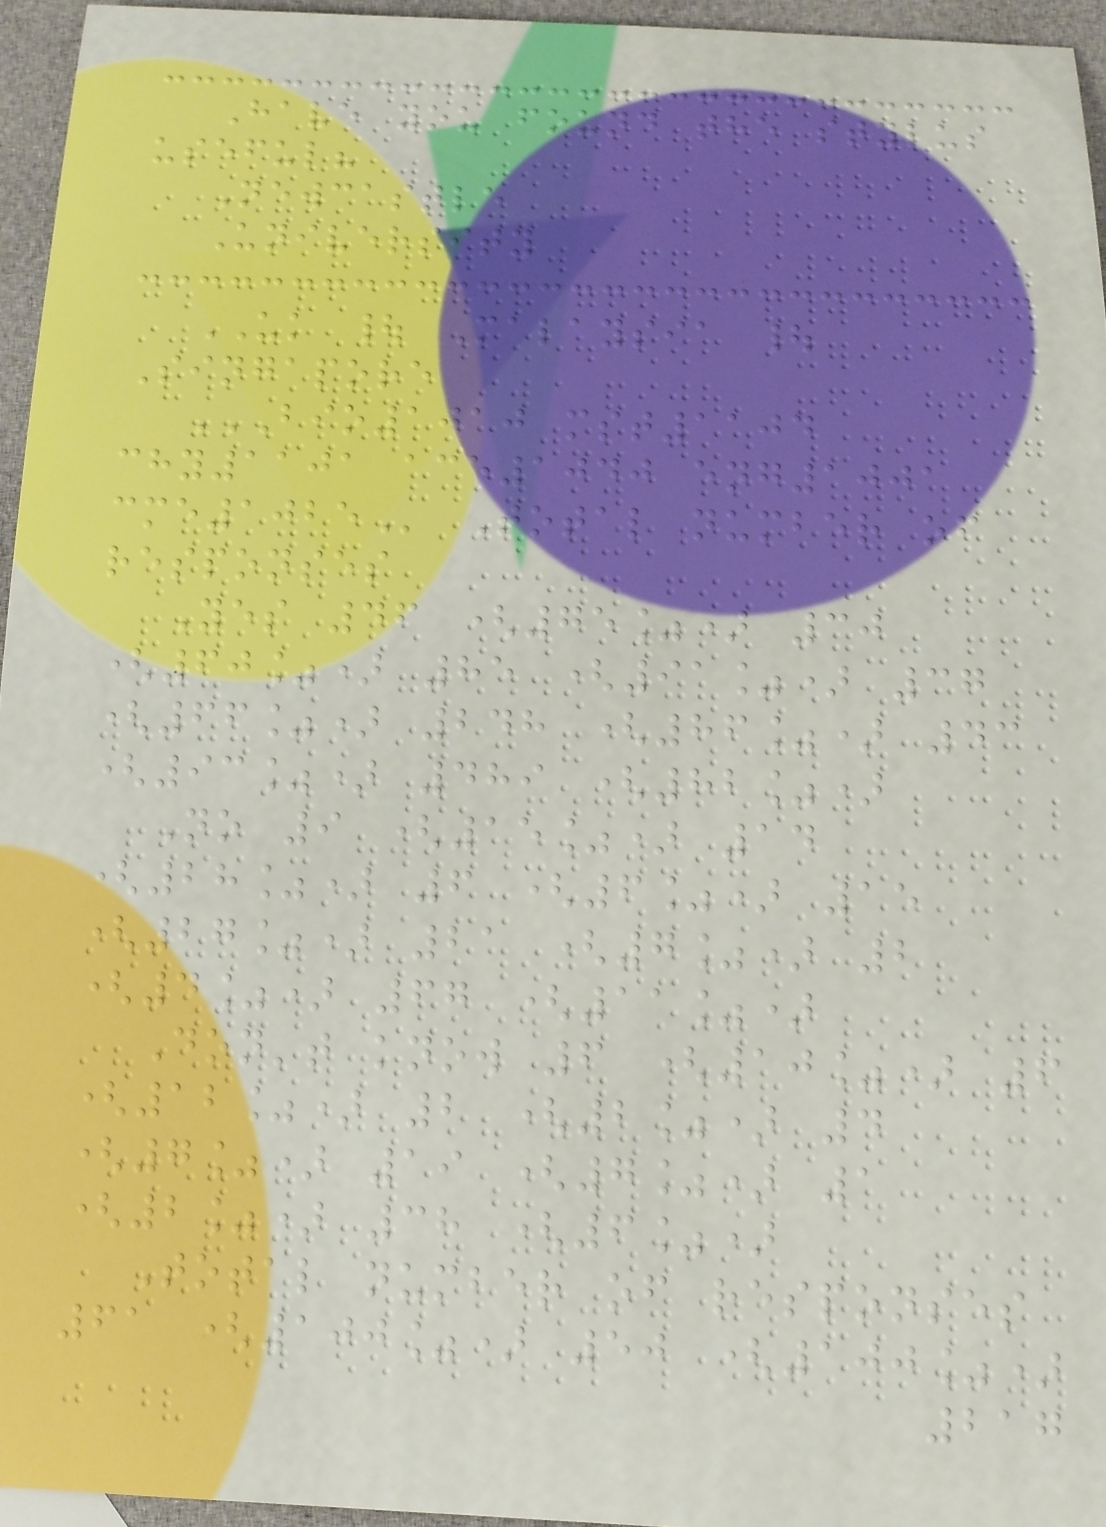Have you found the stylus
useful?
Newcastle
University
UK | Malaysia |
Singapore
BIO1010 MST1104
CHY1101 ACE1040 ENG1001
CME1025 Total number of
responses
Yes 46 (75%) 30
(60%) 85 (91%) 37
(66%) 248 (86%) 43
(93%) 489 (82%)
No 9 (15%) 14
(28%) 6 (6%) 15
(27%) 21 (7%) 2
(4%) 67 (11%)
Don't know 6 (10%) 6
(12%) 2 (2%) 4
(7%) 19 (7%) 1
(2%) 38 (6%)
Total number of responses
61 (100%) 50 (100%)
217
